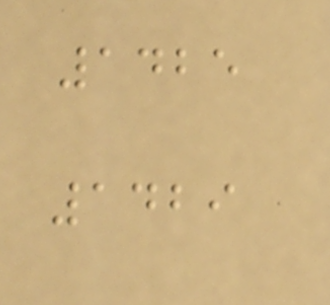1425
1429
